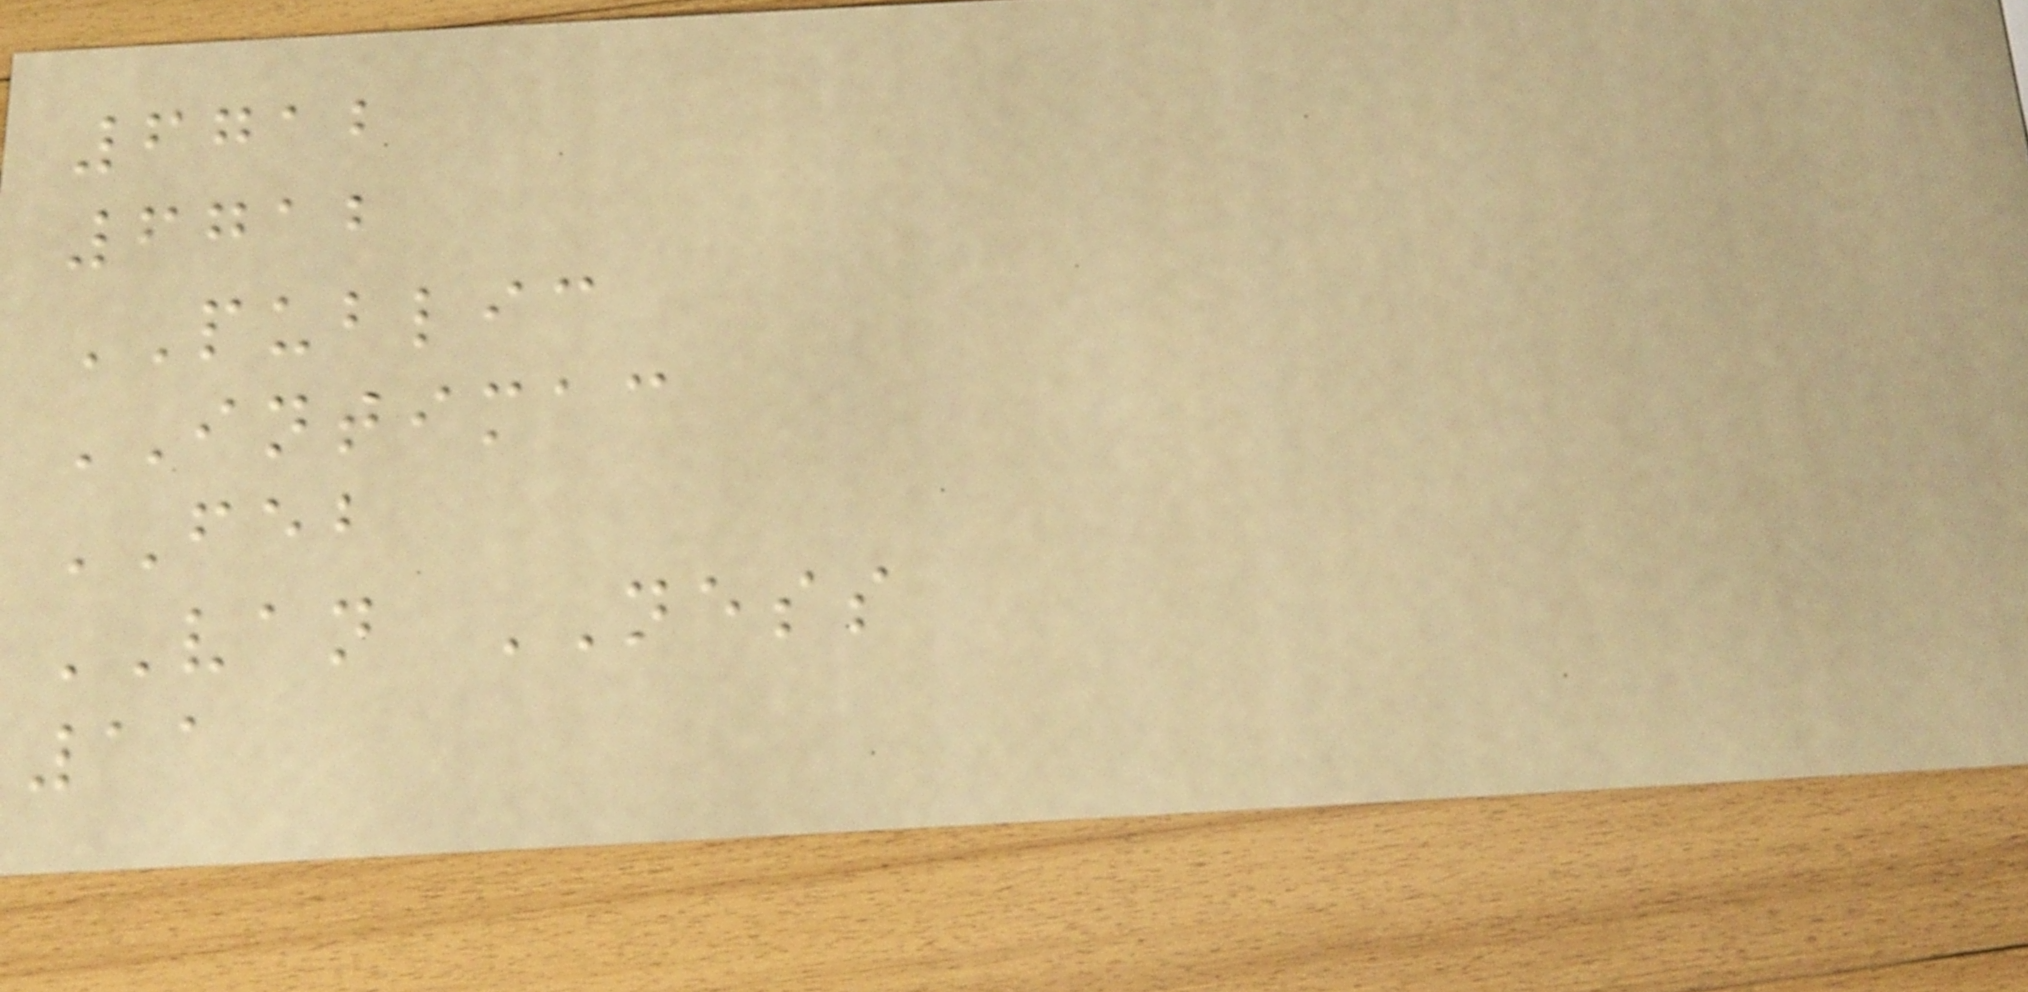6712
6712
PUBLIC
INTIMAC
FEB
VAN NESS
11
